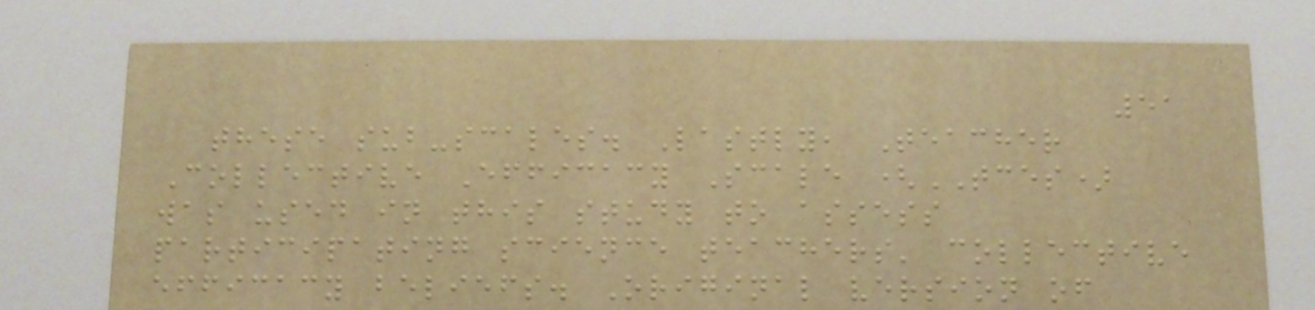51
these sub-scales. Lastly, Teacher
Collective Efficacy Scale (TCES)
was used in this study to assess
participating science teachers' collective
efficacy beliefs. Original version of
